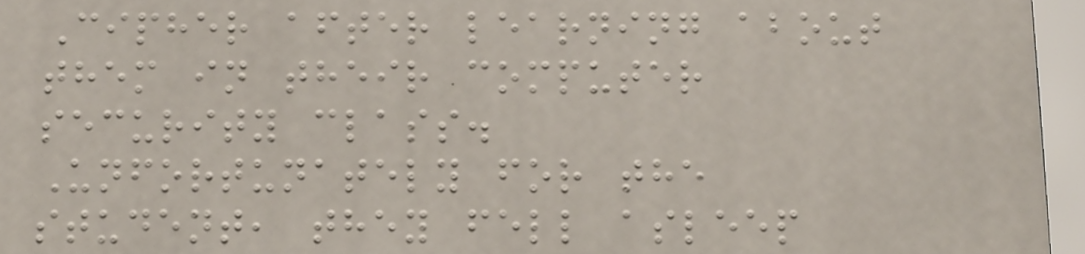Cipher after learning about
them in their computer
security class.
Unfortunately for the
student, they fell asleep
